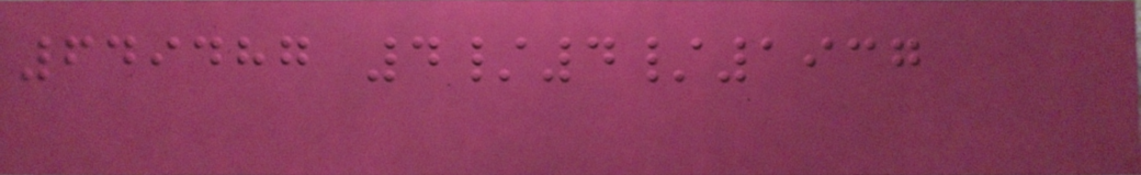649487 4/4/1937
